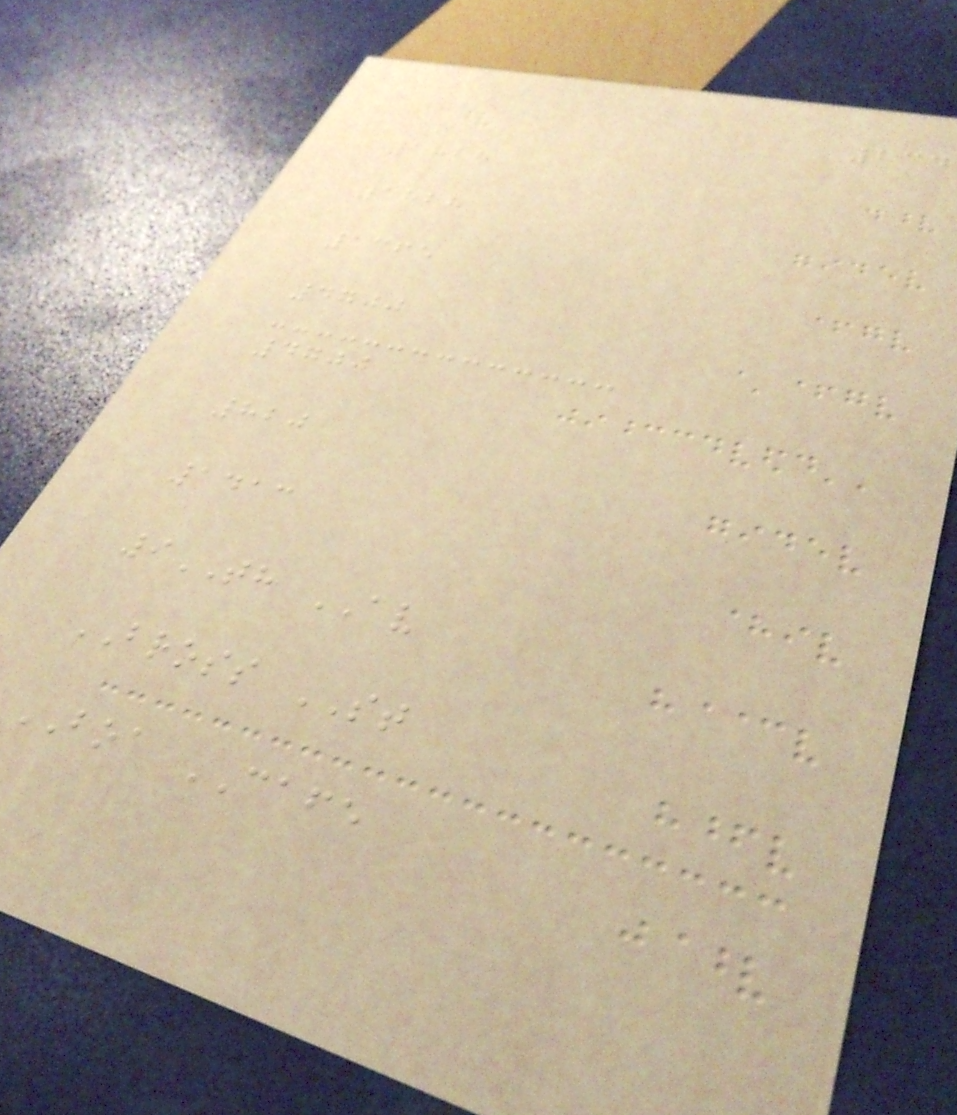234
1828
1828
1365
4700
4700
820
1413
9TH AV
BROSS ST
BOA CAFE
